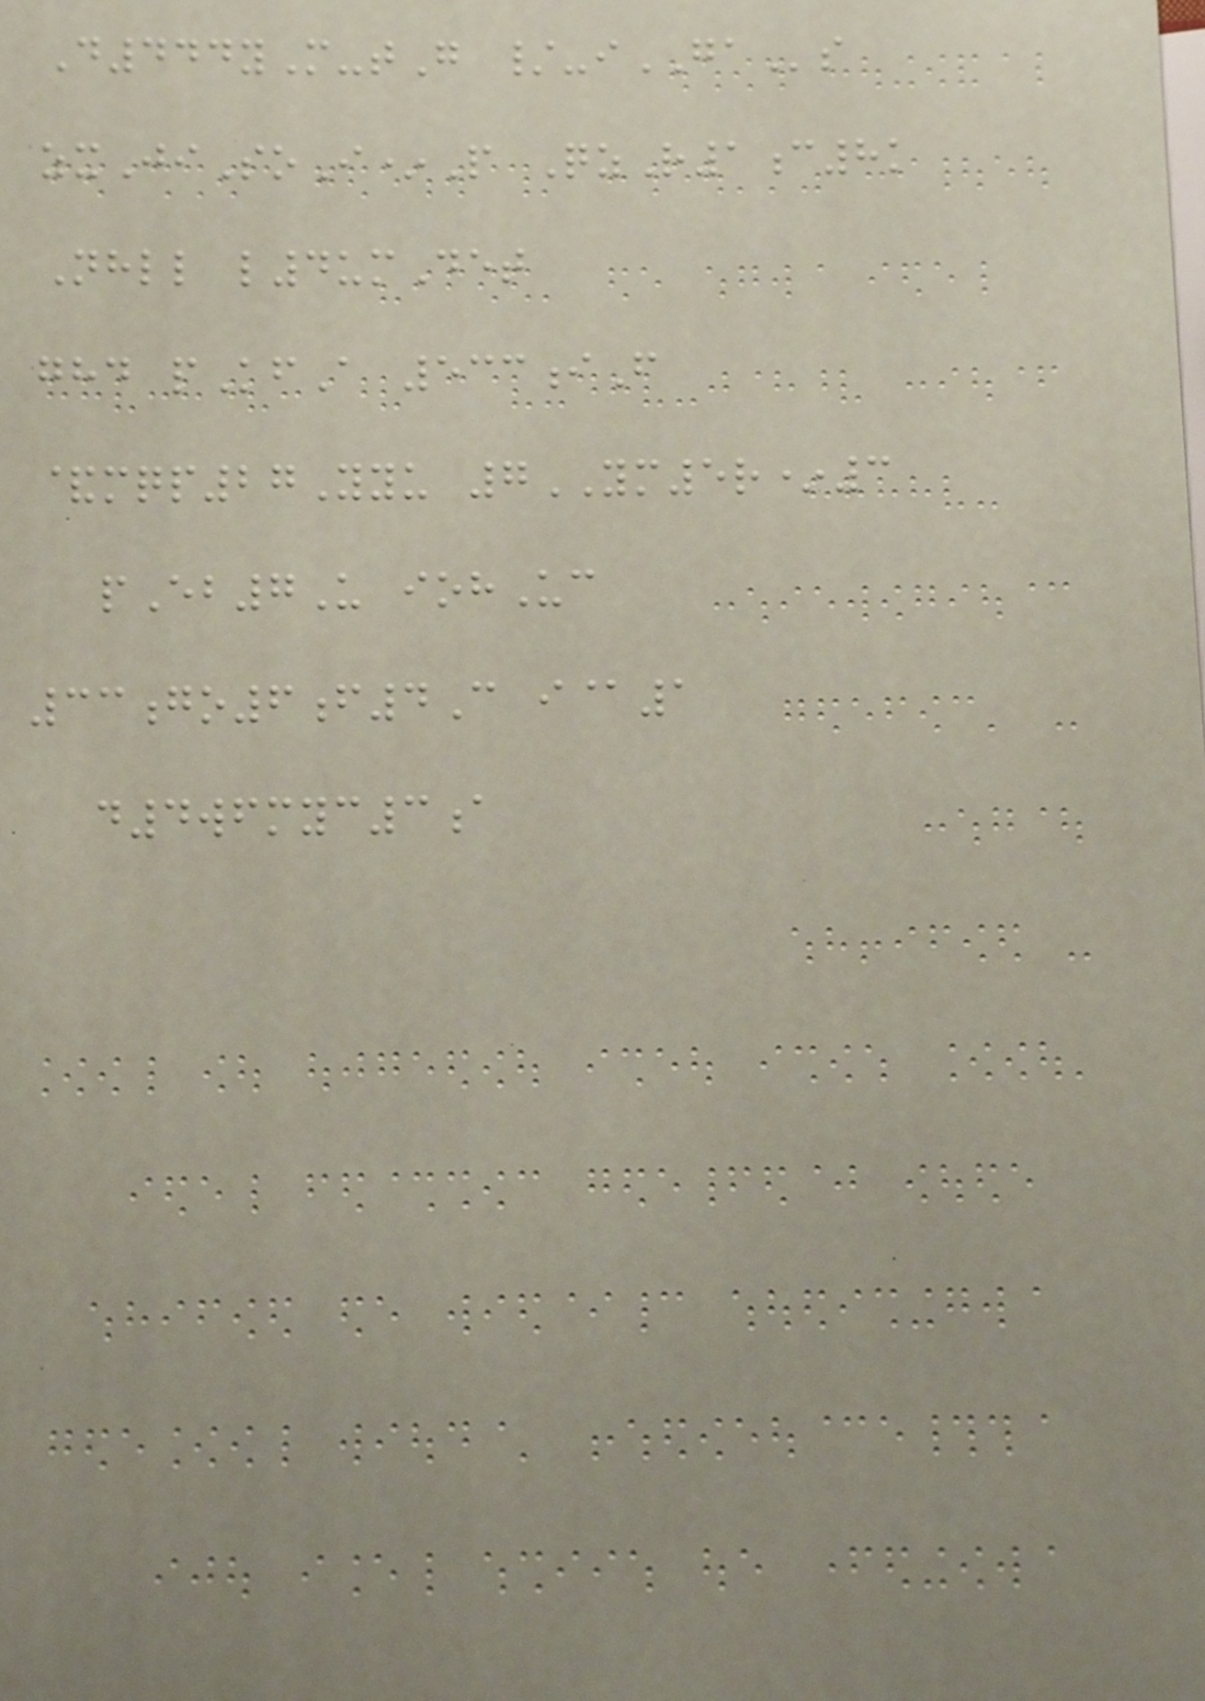D444yM-tG /-iGAs
zxJiSoI*P QzR1c8k
Nhll l4umDet
ghd pKfA 533iF
&mqp27Yyu 7YM5r*3
pEb7U iohUc
33go6f4C i@1
d4wfmyc3a
